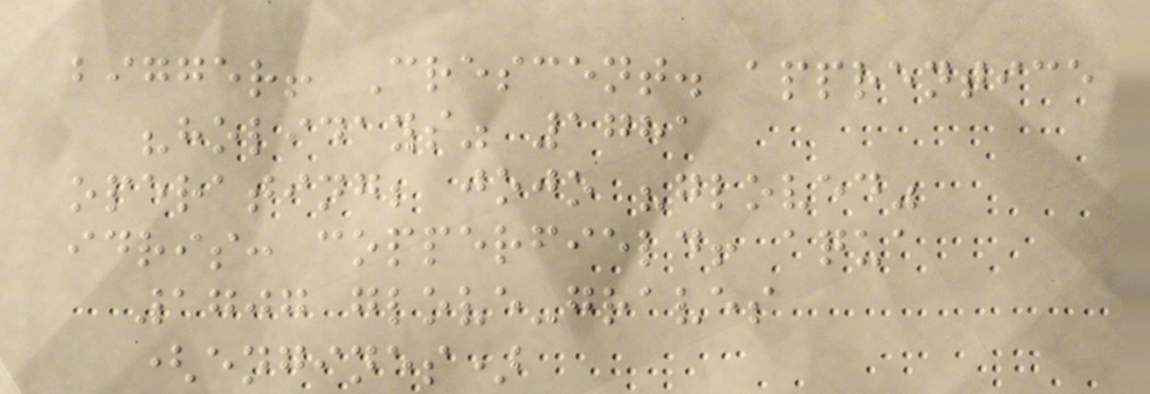bigger! Crescent. apprentice
"holidays" 1781
operating; jojo "gloved"
idris: copperfield! aqua
1707 glove-graves
(engines)
